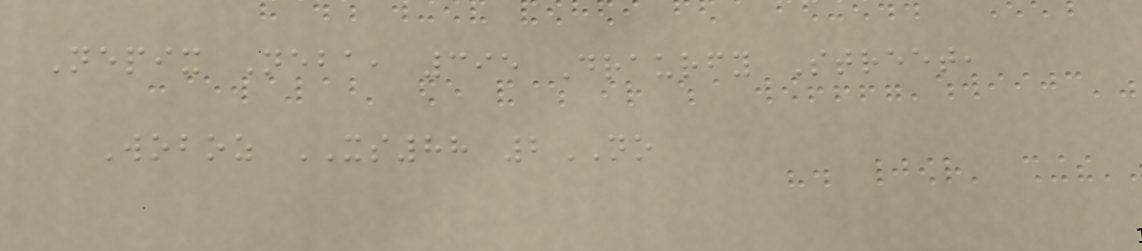Nepix Neba, 395 Draurfy Street,
Woboz XS88 2NO
